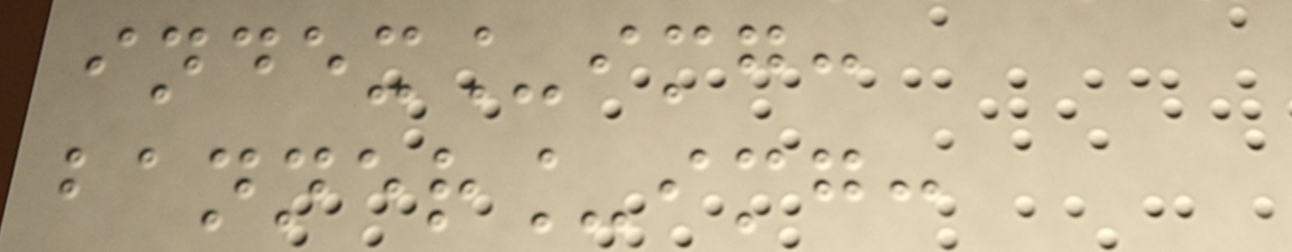index_img:
banner_img:
